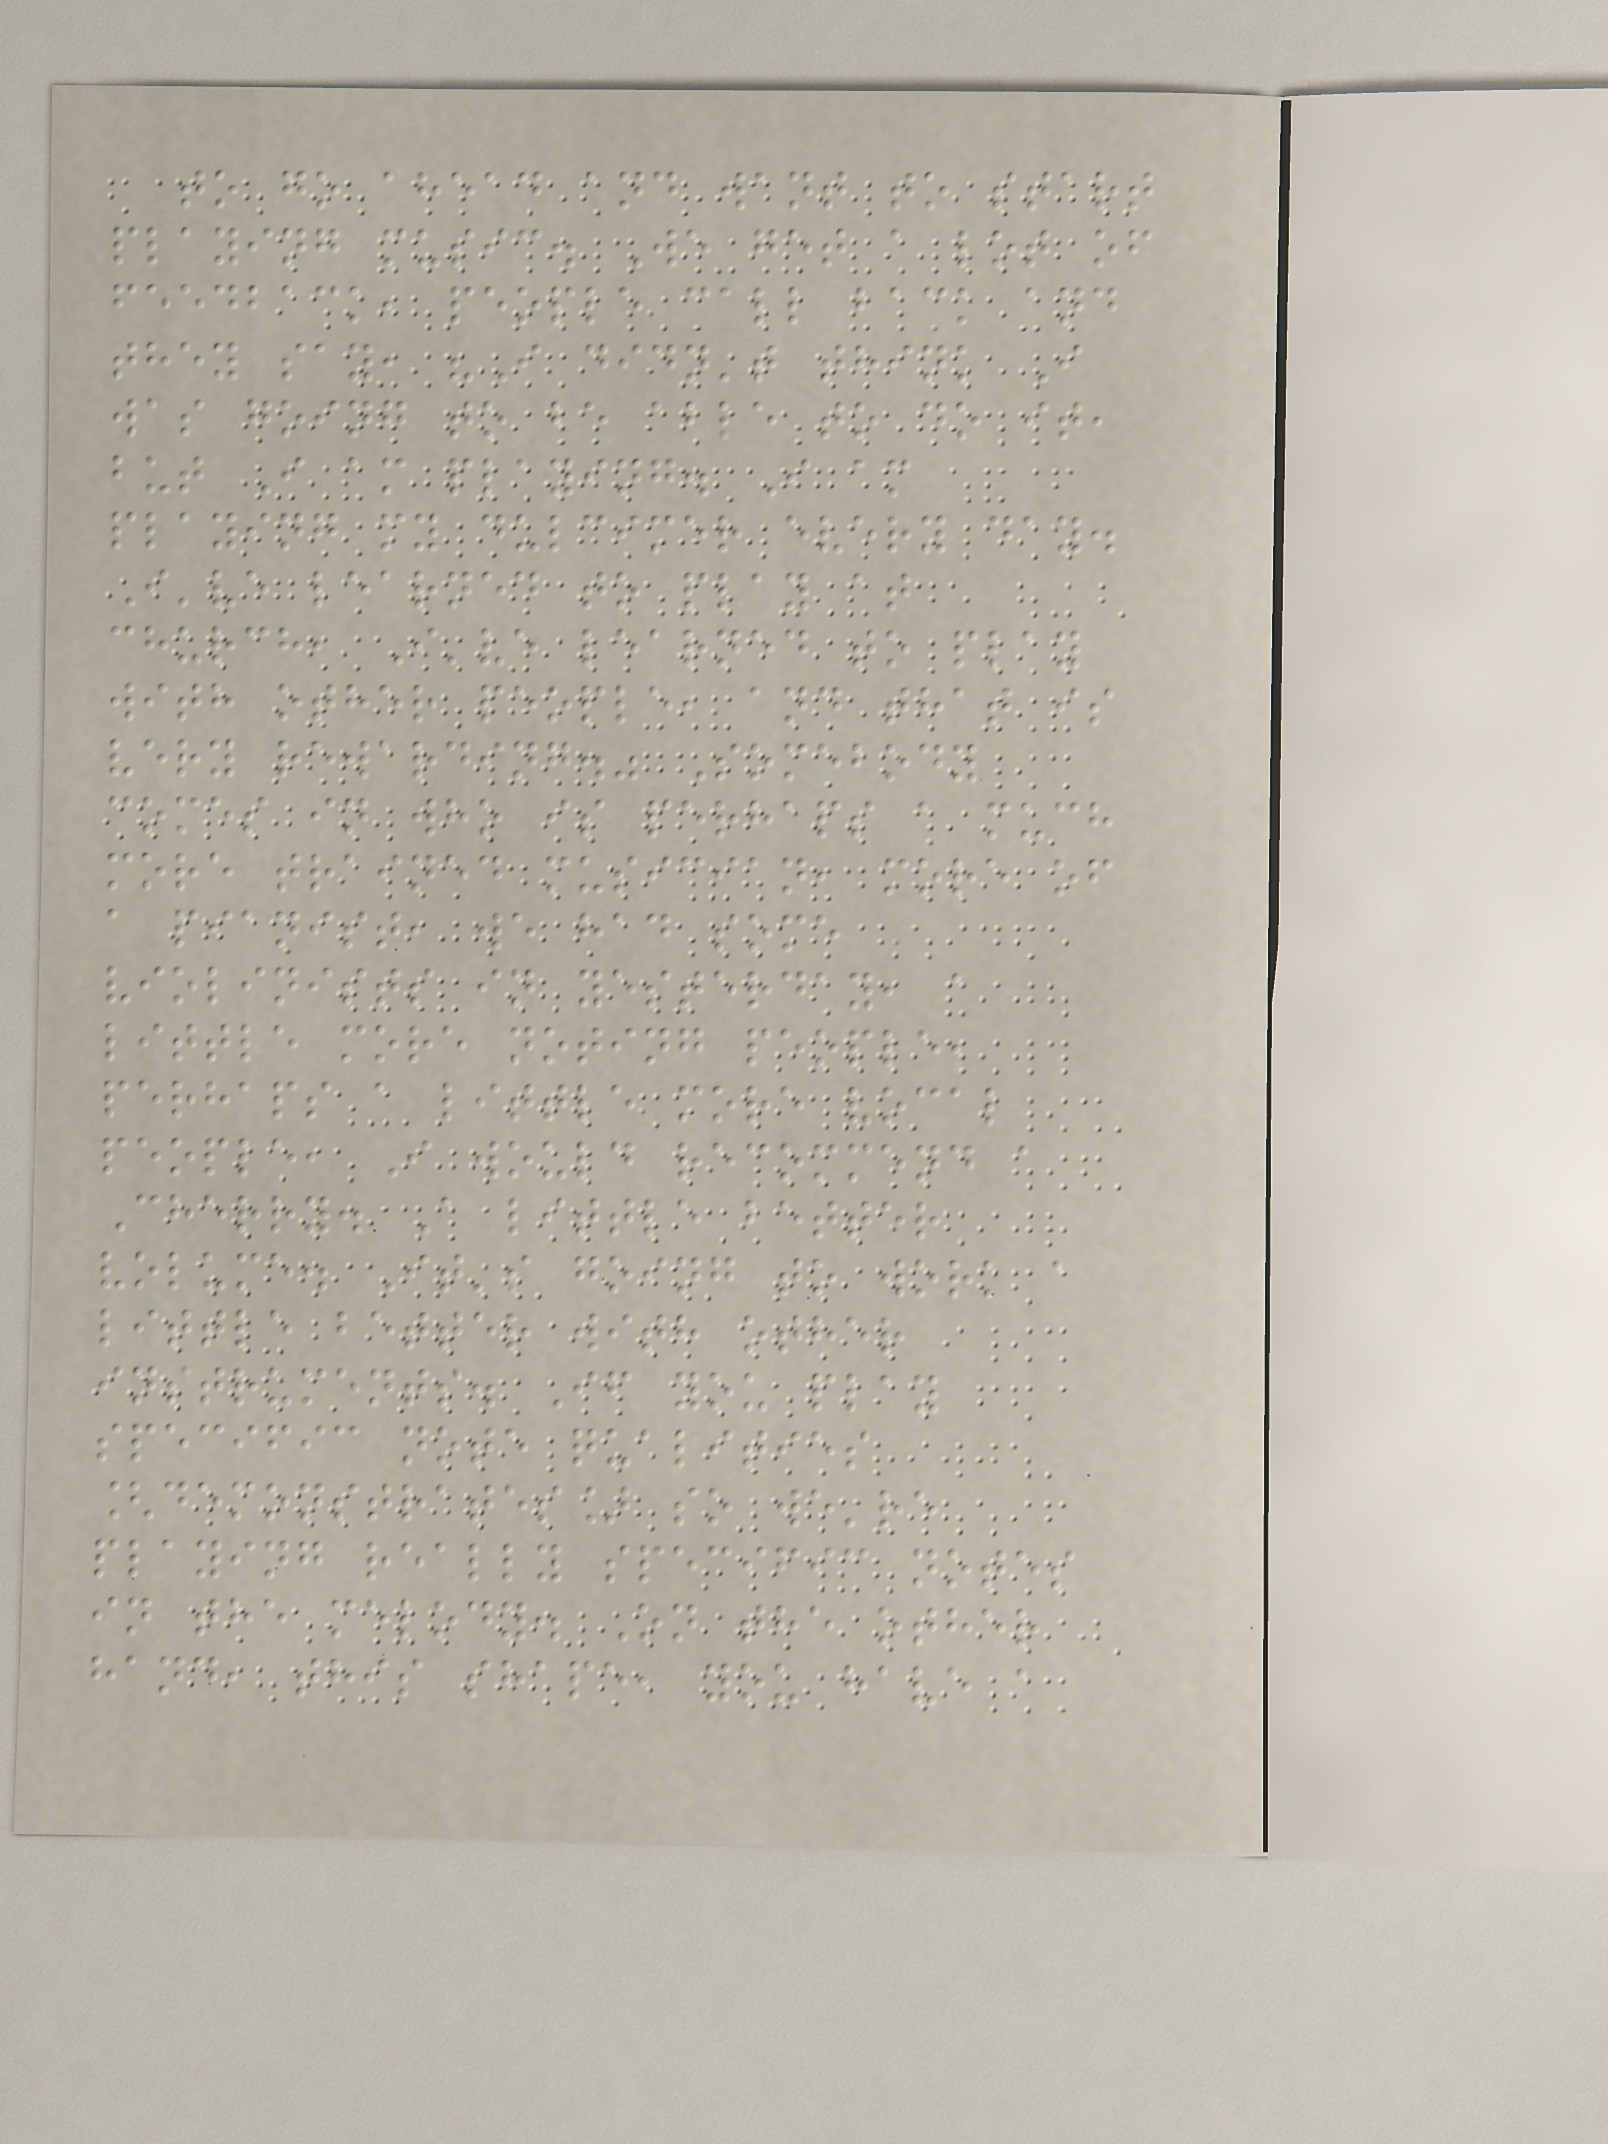to go ahead and want to start
playing music. We get a lot of
feedback, people call back and
they say, "I didn't think I
was going to be able to do it,
but I am playing. I am
playing my dulcimer every day.
I've learned to play at
church, I've learned to play
with other people, and that is
very rewarding." Somebody
comes in who is perhaps a much
more trained musician, more of
a pianist, we had some
violinists in yesterday, a
little more noting people,
perhaps a little more vocal
people, I would recommend a
Cherry. A little better
volume. It's going to work a
little better with other
instruments. If you play
specific note qualities
[demonstrates] so we're
playing really specific notes
in the melody. On the other
hand, this shape, you have a
